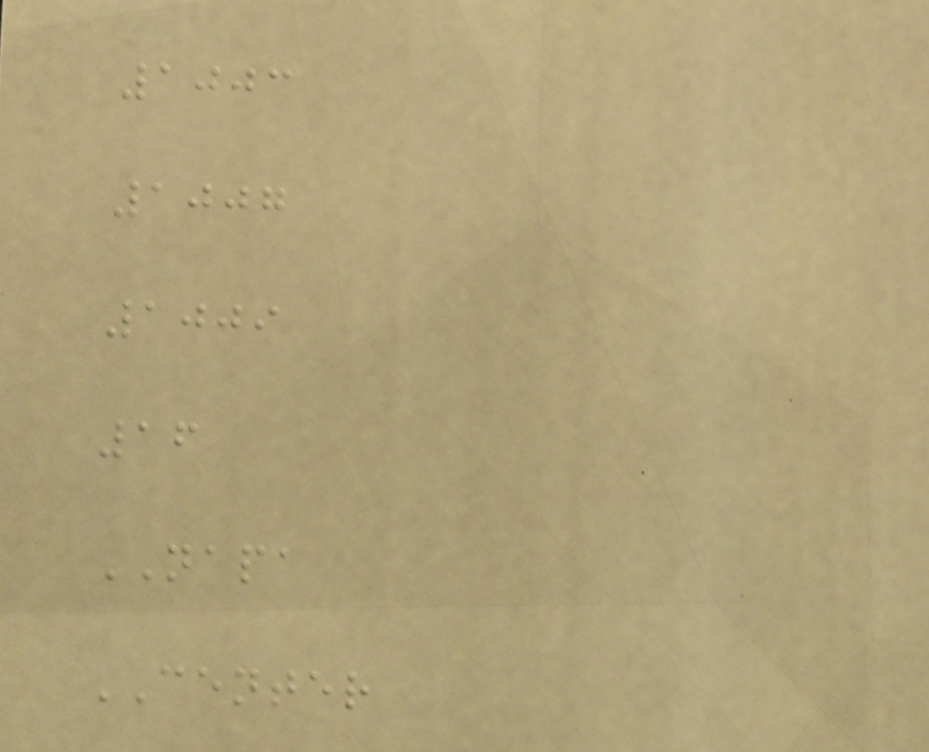1003
1007
1009
16
NAPA
CENTER
